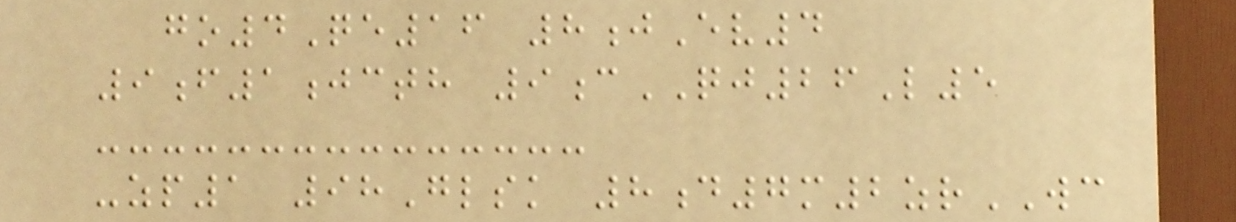go4Qe16 8jEv4
9f1jcth 9cQJ26L5
-zp1 98Glsk 8d7m2zrWC
